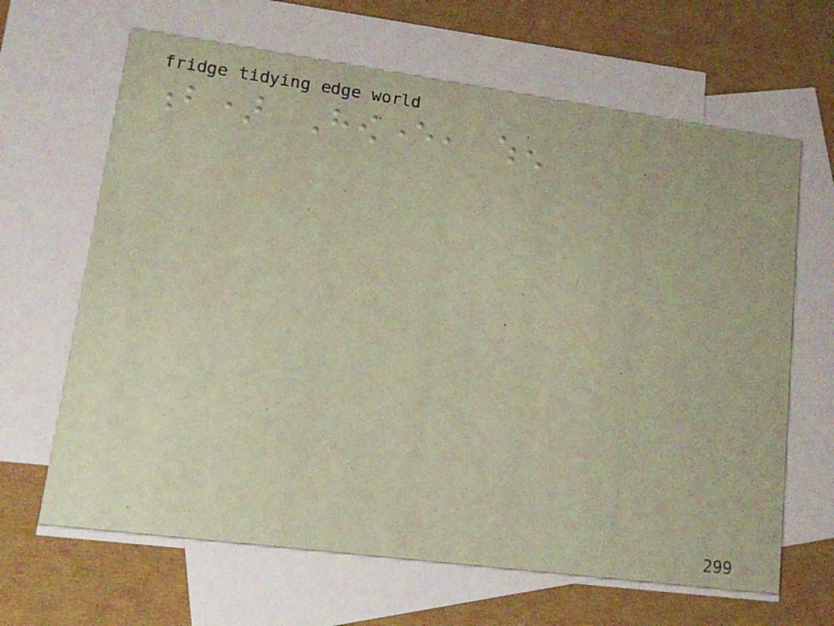b) However, when
